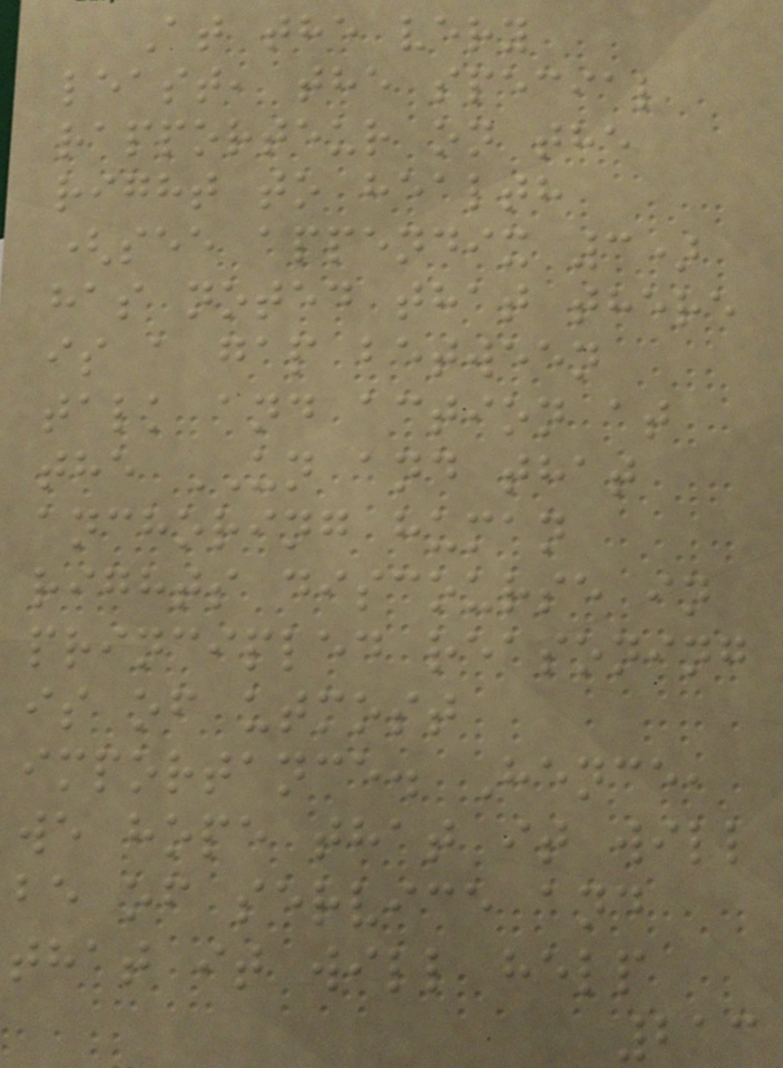At the very
least, the special
rapporteur on the
right to health
(see appendix 3)
has noted that there
is a gap between
talk and action at
the UN and that
anchoring human
rights discourse in
principled reasoning
is of utmost
importance. Hence,
we hope that it will
be of service and
that it will help
213
